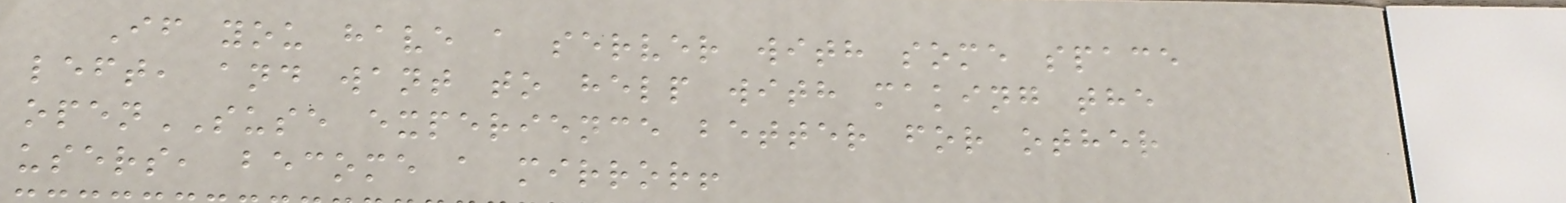If you have a server with some space
left, and want to help with making the
openSUSE experience better for other
users, become a mirror!
